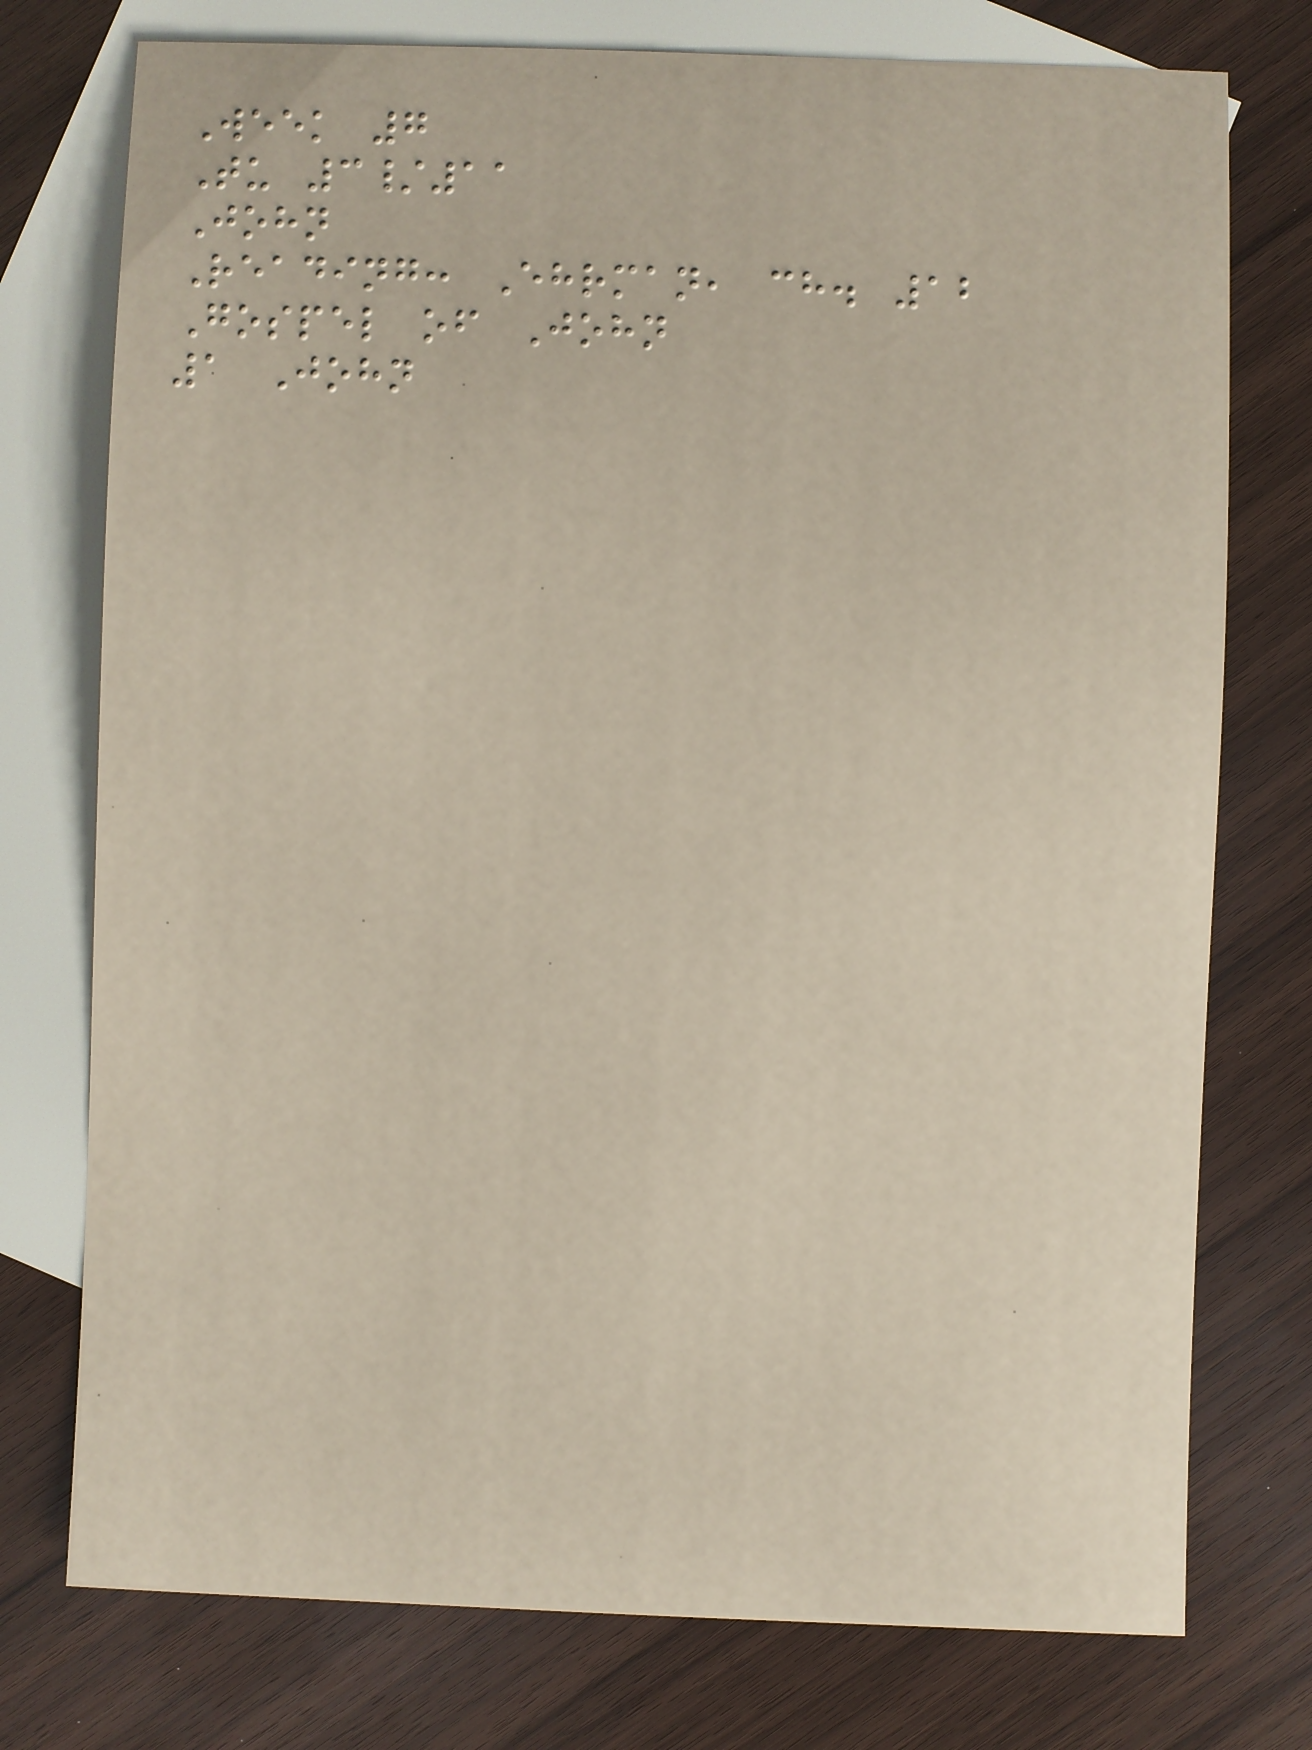Week 7
Tu 3/11
John
Reading: Ehrman, ch. 12
Gospel of John
1 John
